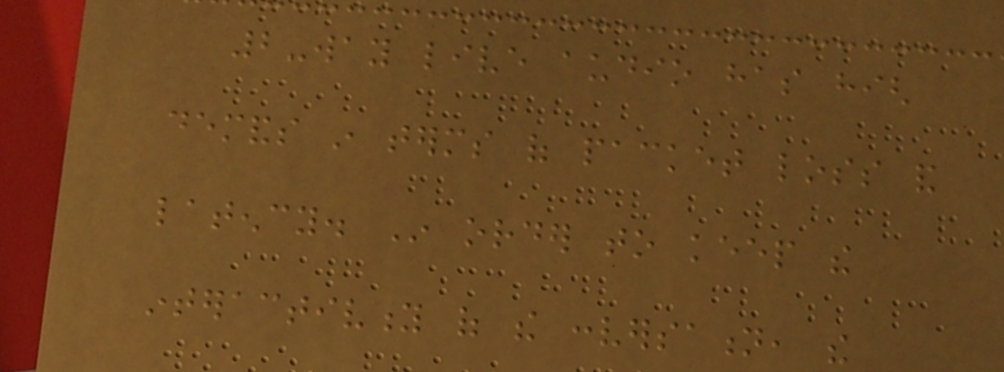2-way live audio has high
demands in terms of packet loss and
latency. In order to keep the
interactivity of the conversation, the
